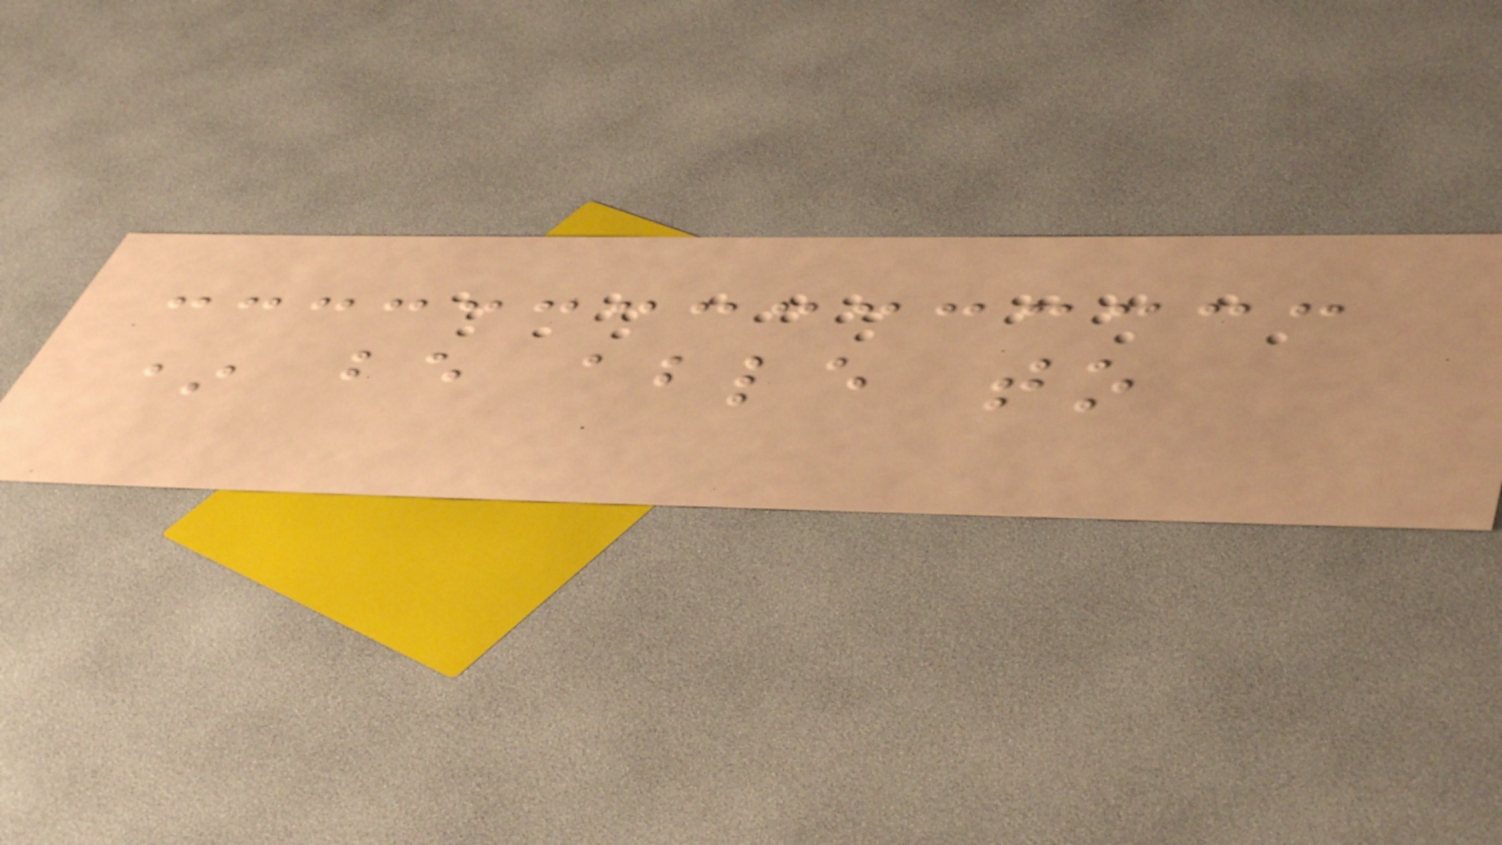* be able to
